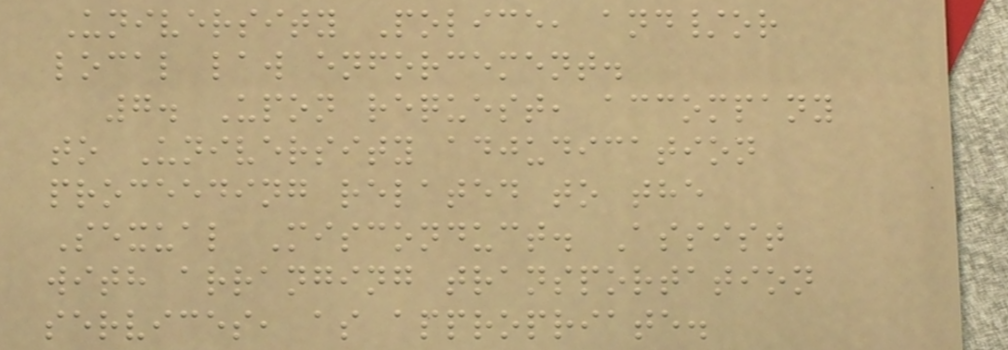University Police, and/or
local law enforcement.
7. Upon request, accompany
to University adjudication
proceeding related to the
Sexual Misconduct. Assist
with arranging transportation
services, as appropriate.
